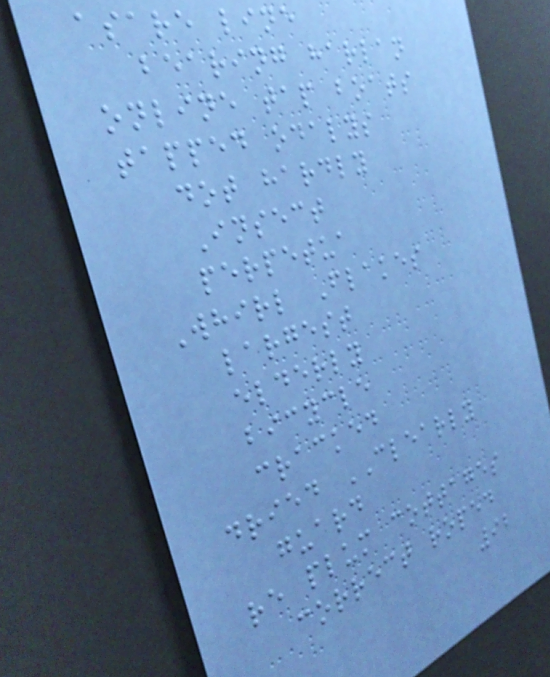asare line
bearing harlan
online tap boats
tapped odalys
dot hardly
Insect
perpetua
Whirl Flakes
largest
elderly
bicycle
cracked
dried CLEARLY
guard
re plum cottages
correct roped
92
